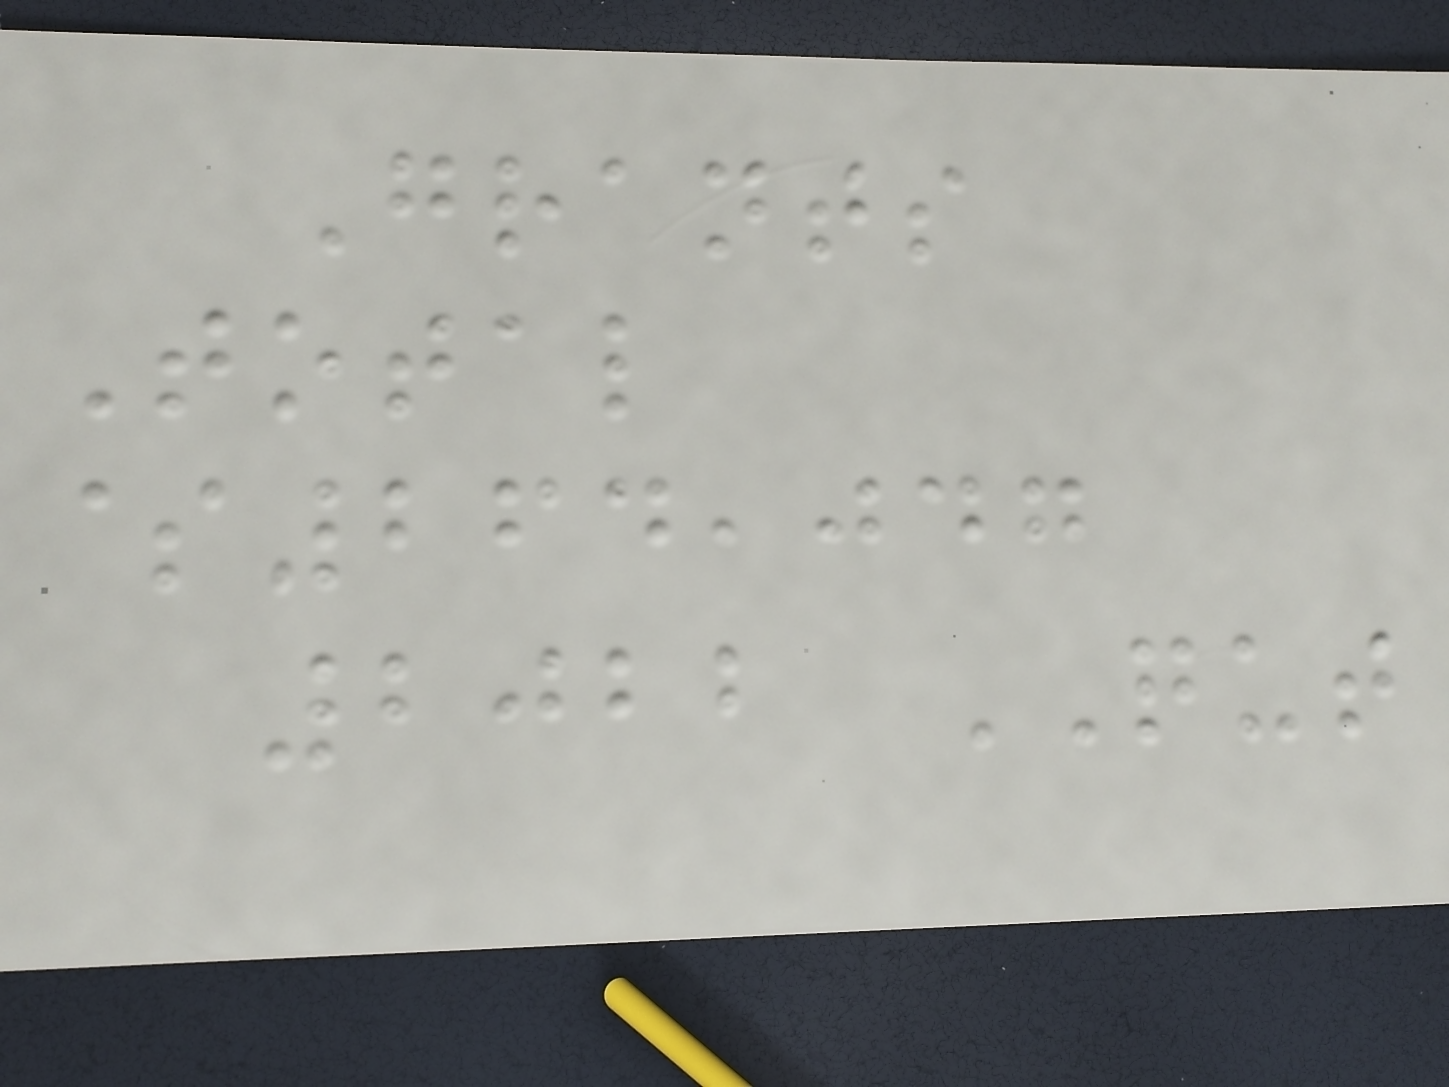Grants
Total
$264,047
2022 QUT
